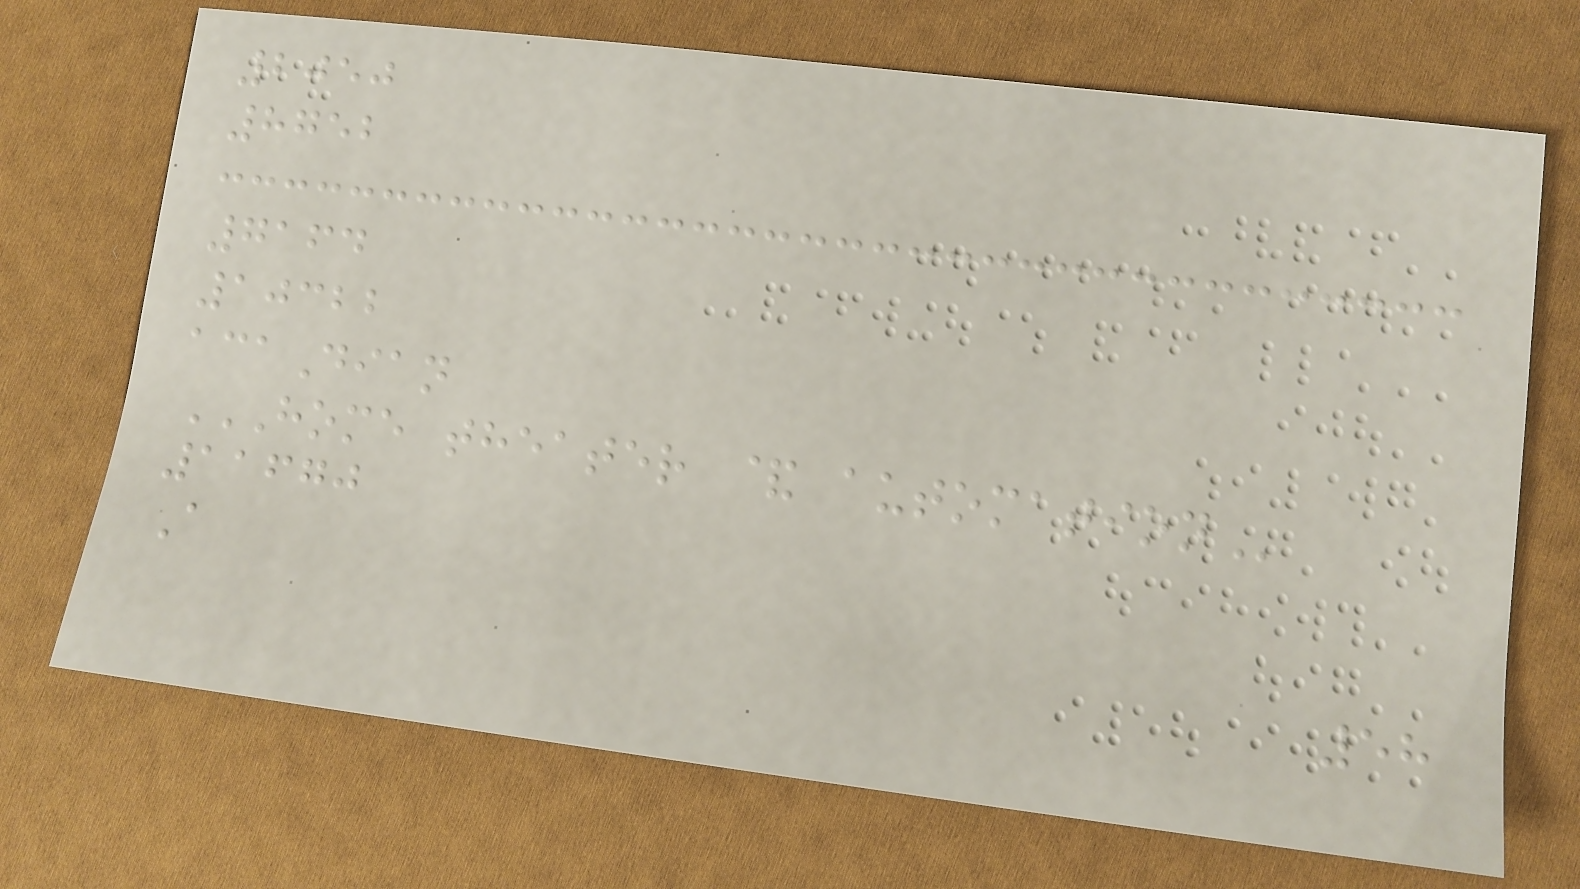2050
8752
7164
10322
acaDian
HOME THEATER & AUTOMATION
11670
A
58
